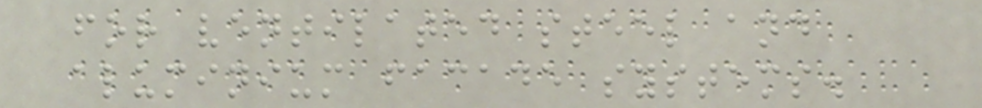for ventilated steel and
aluminium facade systems.
